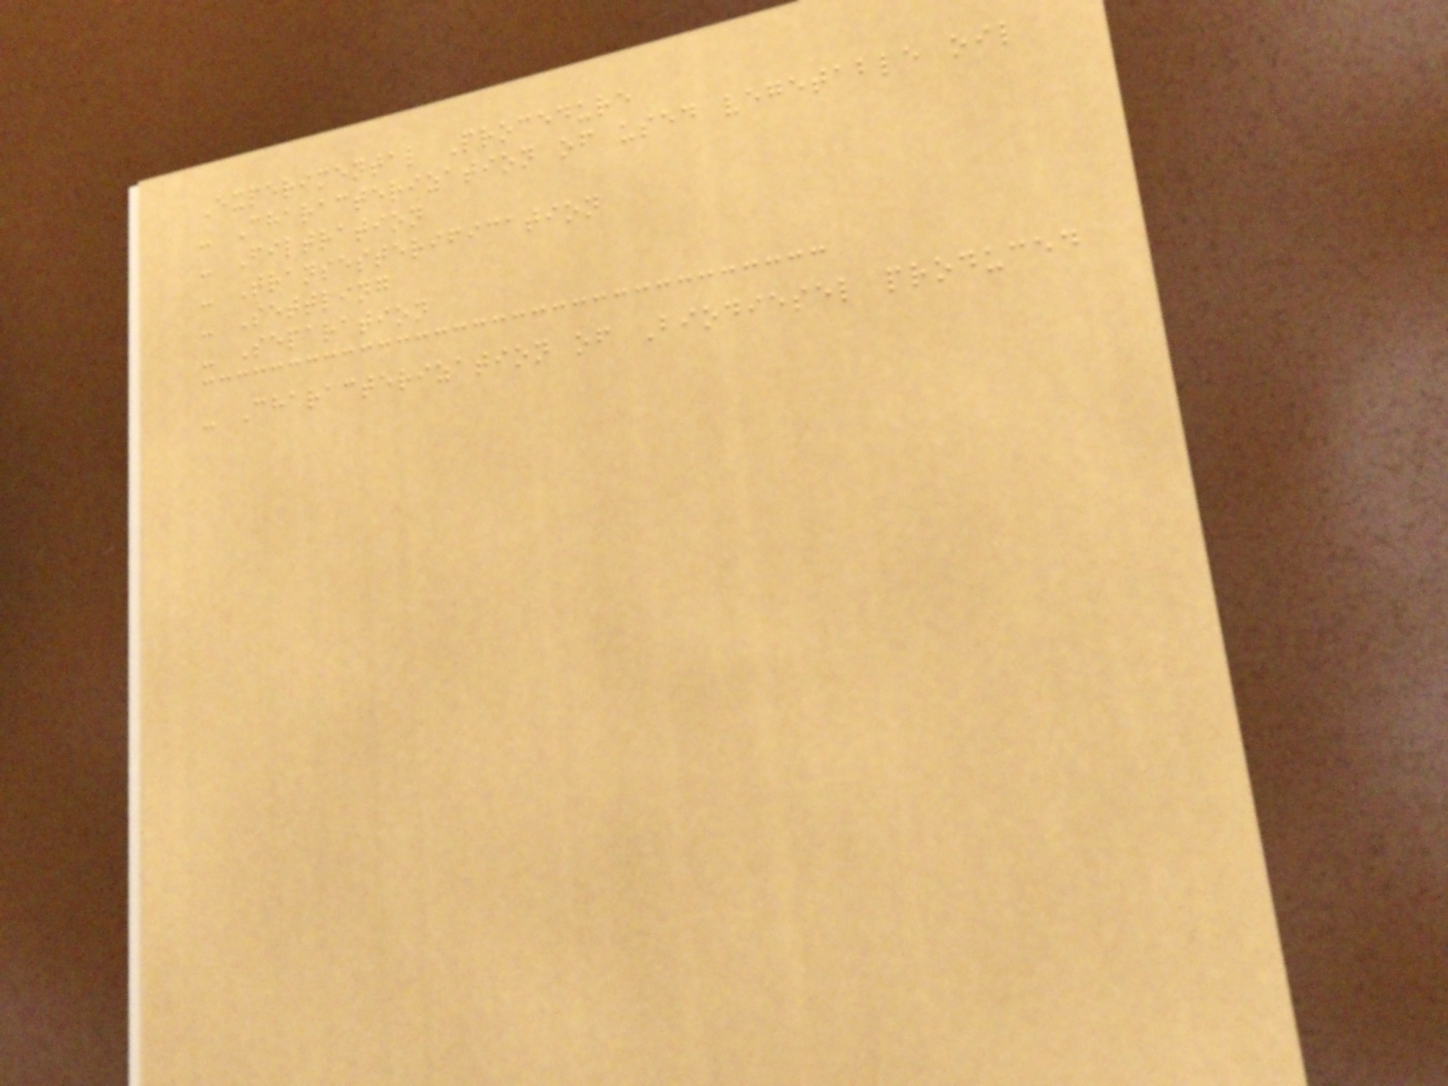Experimental Procedure
- Characterization of used vegetable oil
- Filtration
- Transesterification
- Settling
- Separation
- Characterization of Biodiesel produced
